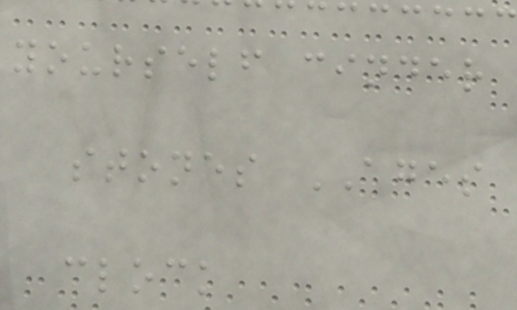yourself cinder
stones AGES
clock
